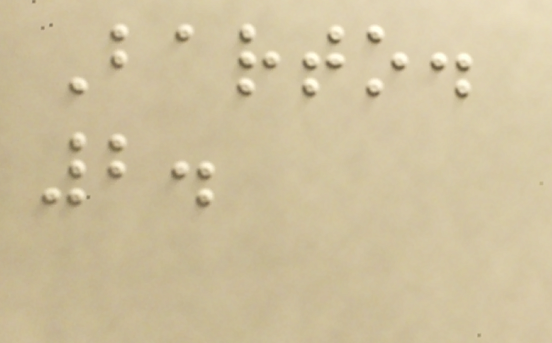Barto.
2.
